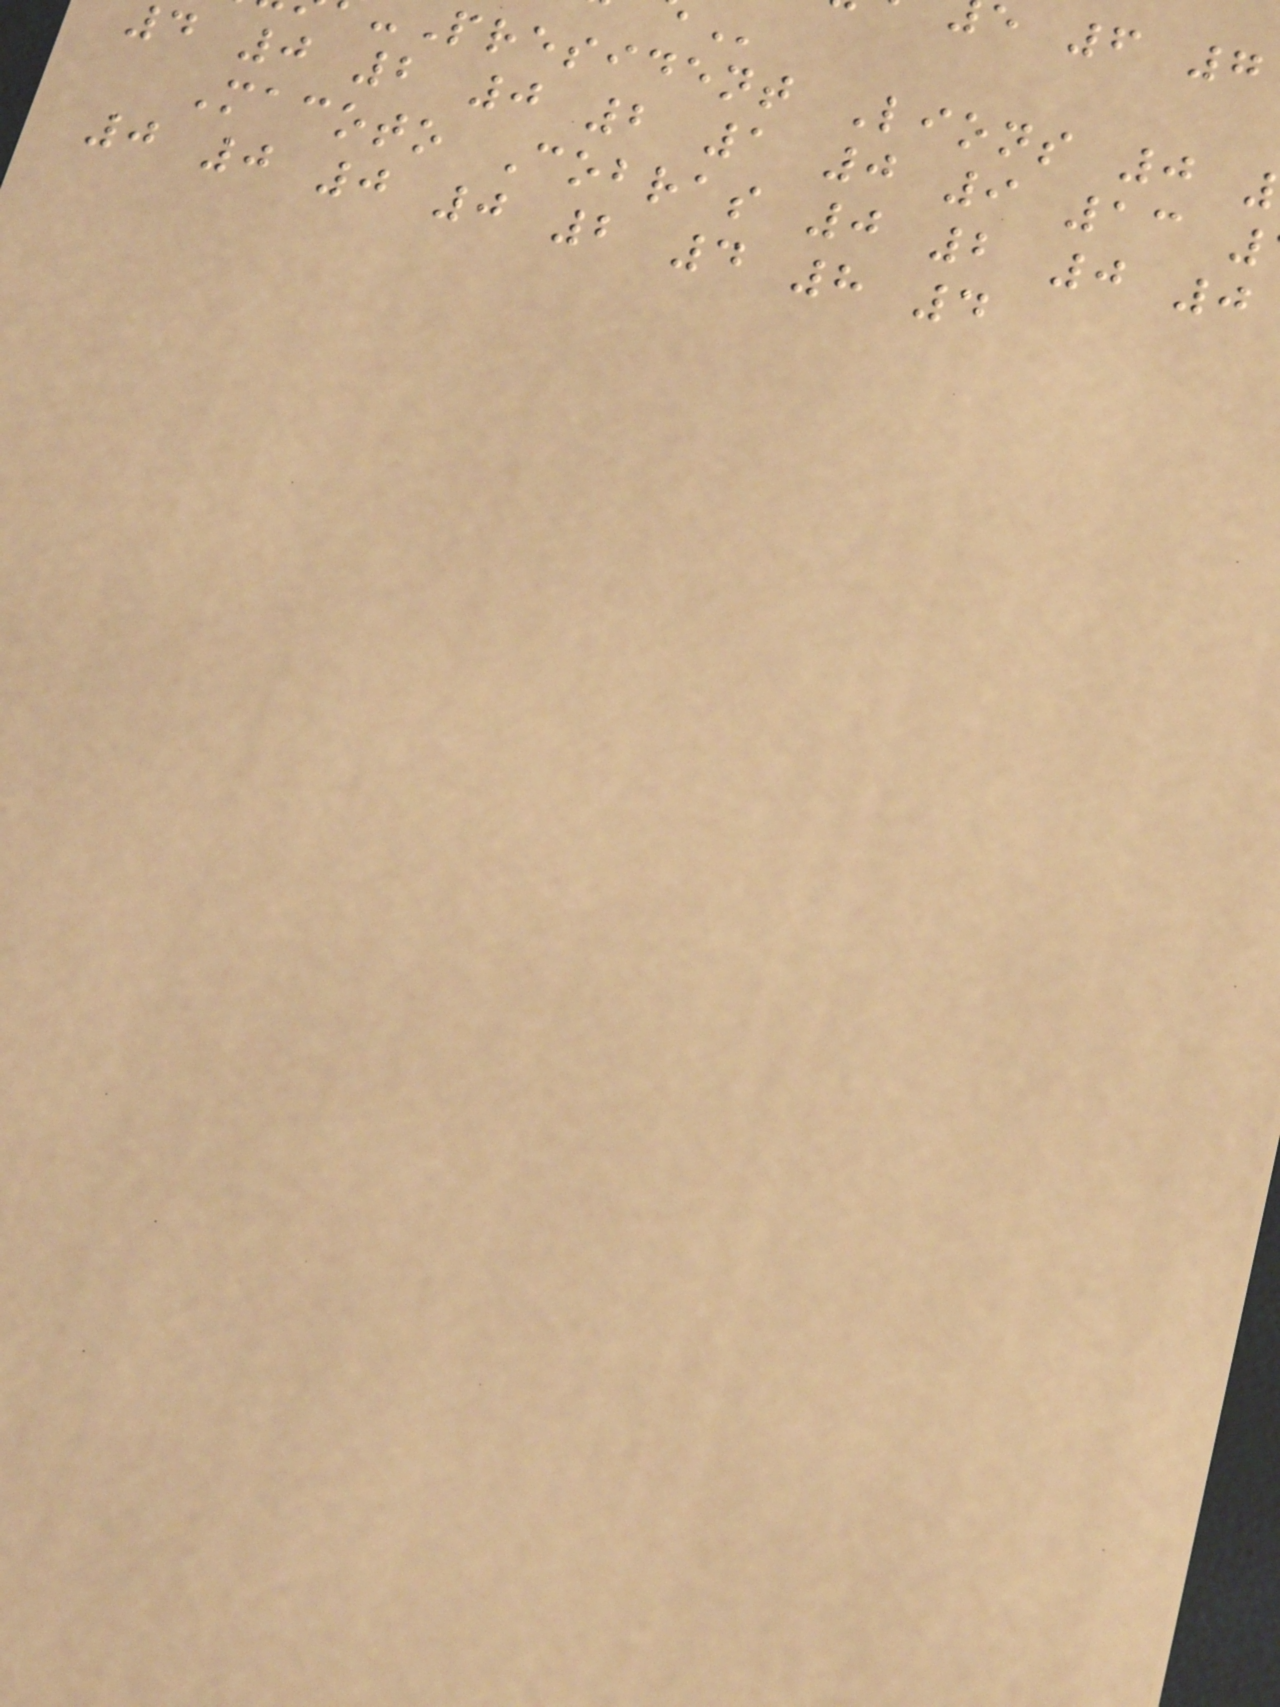e 6 7
President Lions 0
4 0 2 0 2 1 0 9 13
Macoto Cobras 0 2 0 0
0 0 0 0 2 4 8 4
